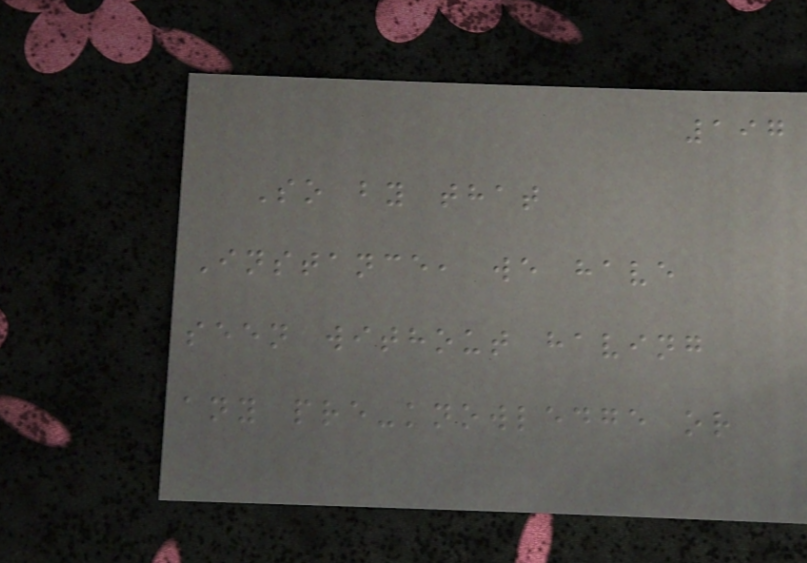197
So by that
Instance, we have
seen without having
any pre-knowledge or
